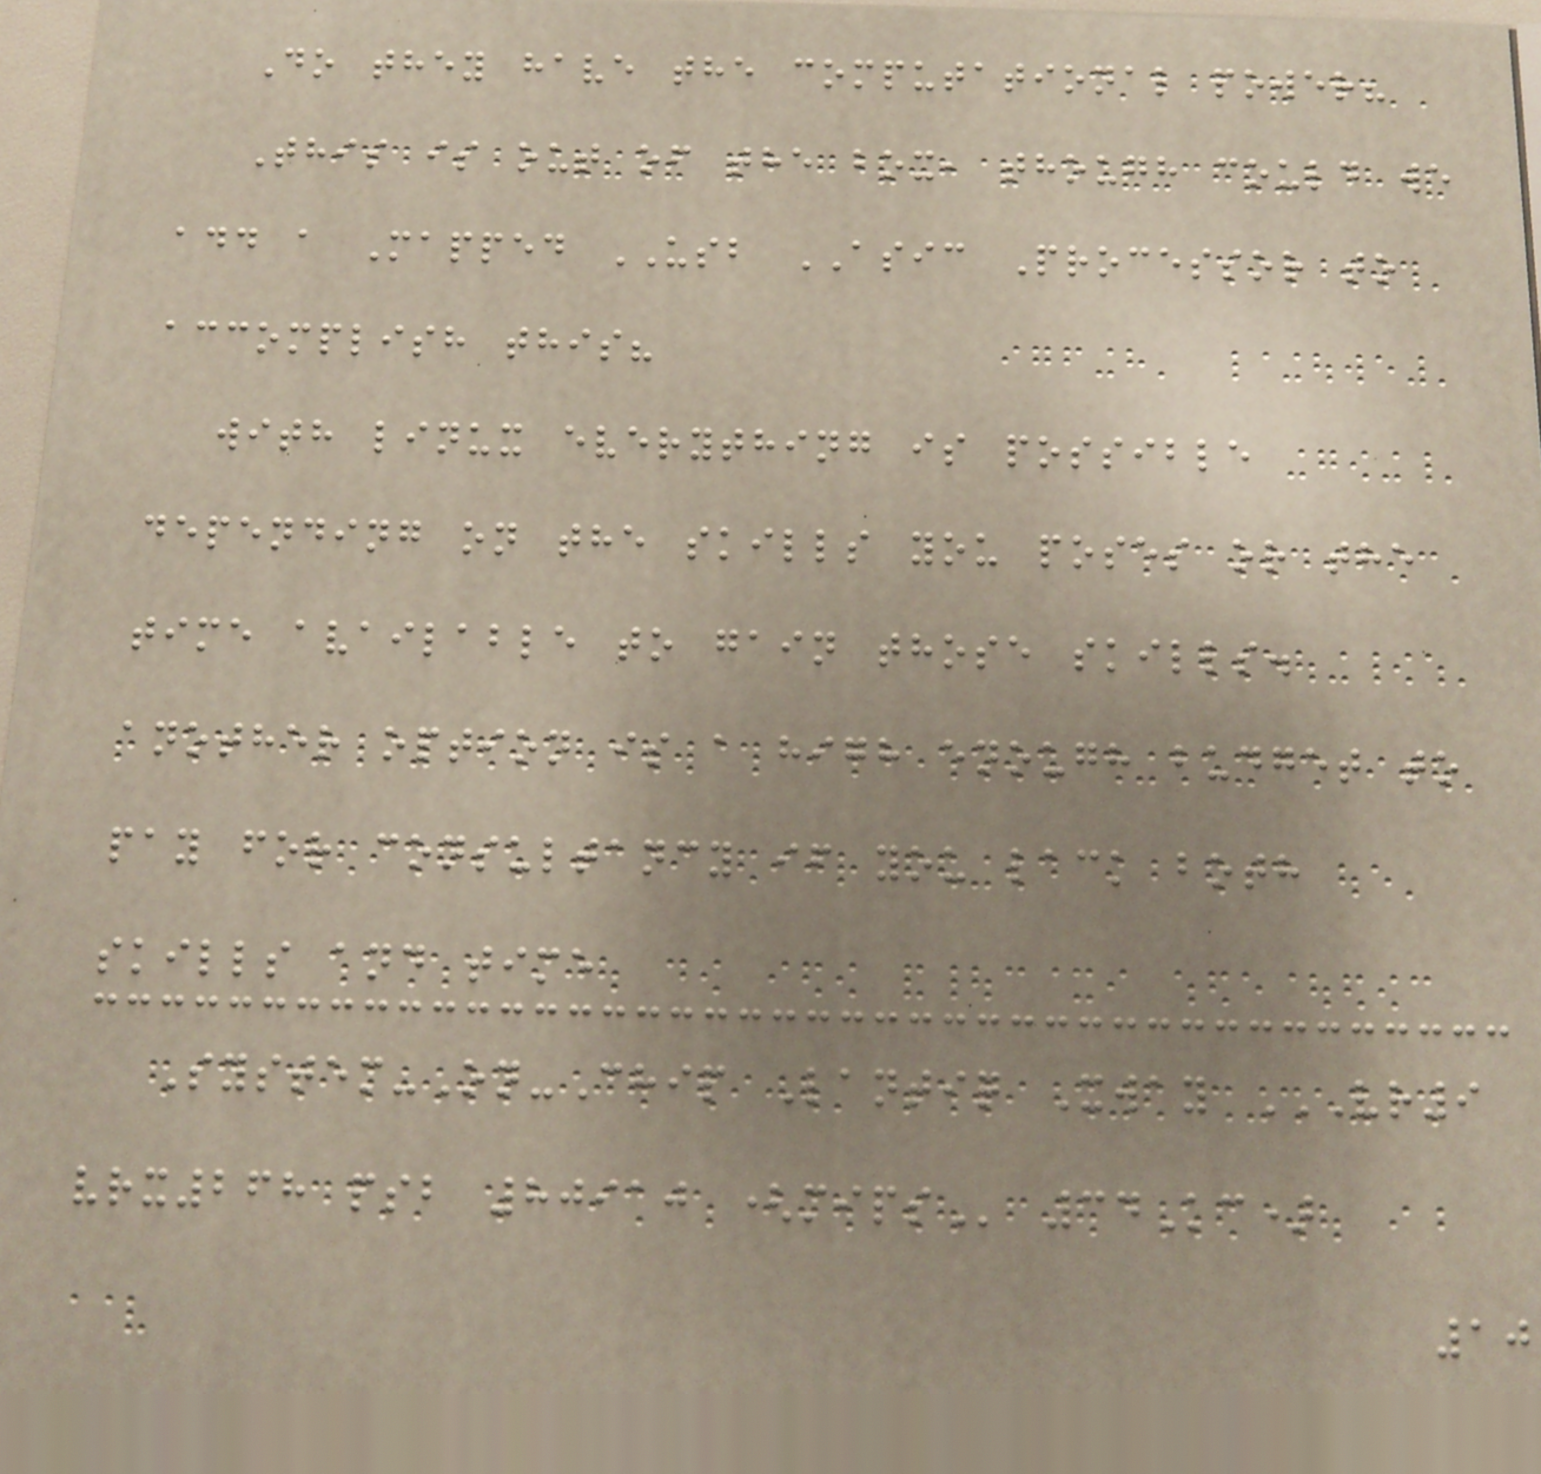Do they have the computational power?
This is out of the box, though could we
add a Mapped USB ASIC Processor to
accomplish this?
with linux everything is possible
depending on the skills you poses or the
time available to gain those skills.
another option is a high enough budget to
pay for consultancy if you lack both
skills and time
System-On-Chip Lantiq Xway VR9
VRX268 PSB 80910 (MIPS 34Kc)
10
